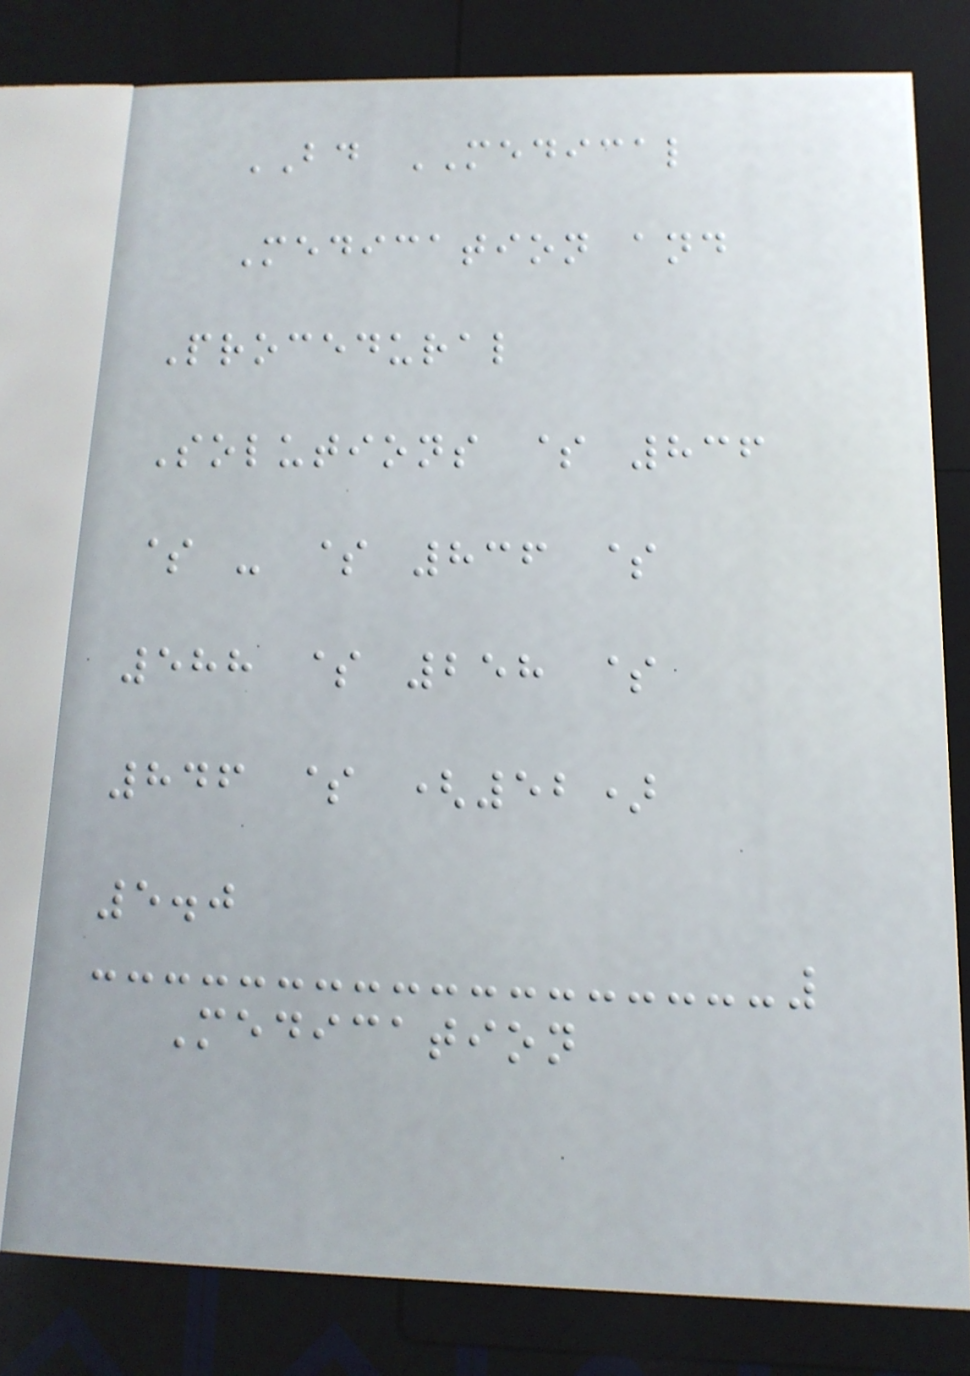BD MEDICAL
Medication and
Procedural
Solutions $ 836
$ - $ 836 $
588 $ 258 $
846 $ (52)
5.0
Medication
